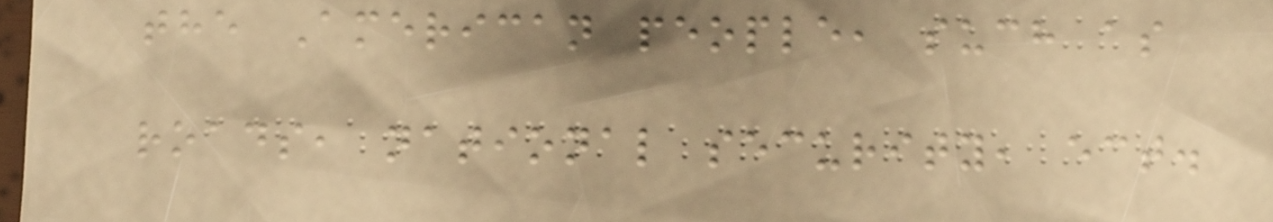the American people, such as
roads, national security, ect.
